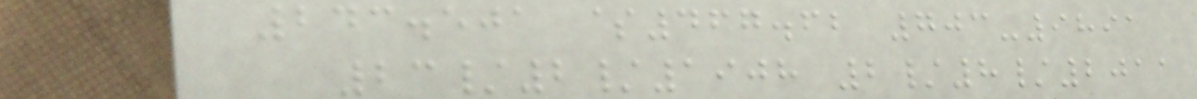243.501 $467.62 703-9891
23/2/1908 2/8/2011
